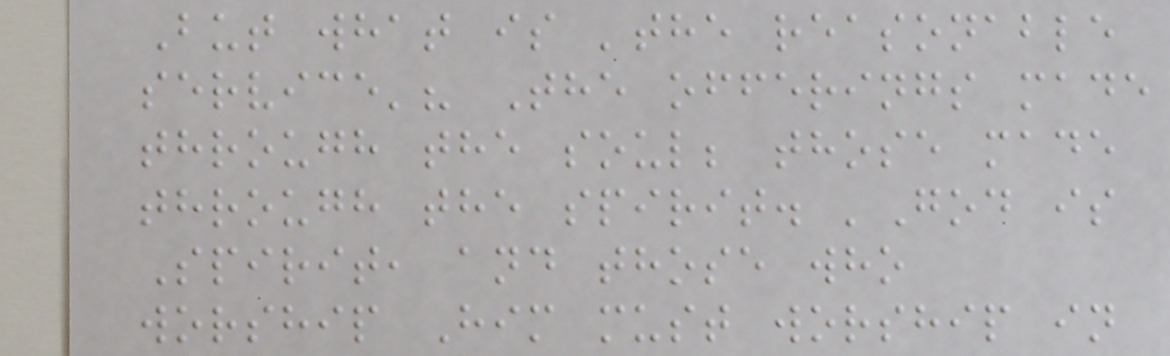But what is 'the reasonable
service'? The offerings made
through the soul; those made
through the spirit. 'God is
Spirit, and those who
worship Him must worship in
